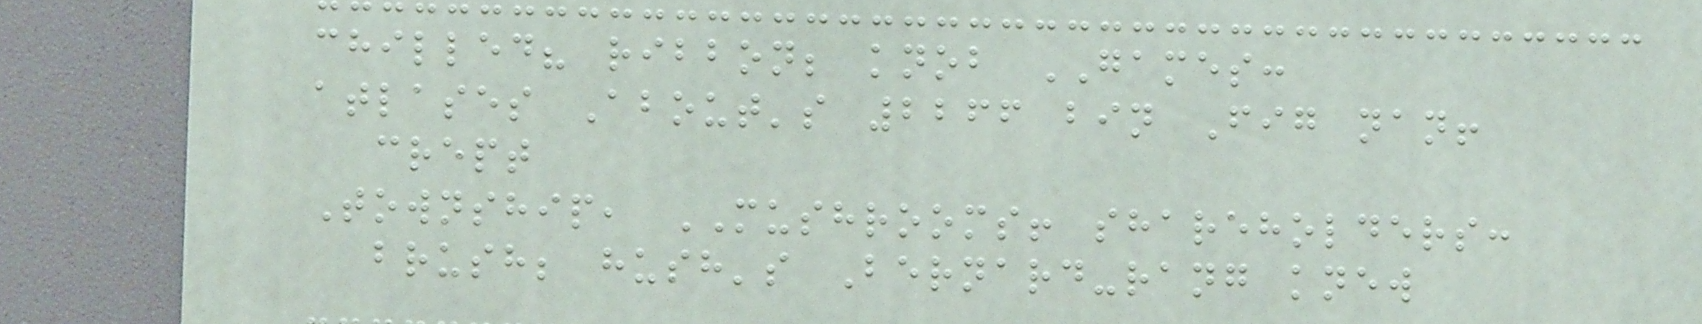chilled? ribbon; knob GAMES:
atlases About's 2266 bin Fig nan!
crept
Township, MUSHROOMS! shareholders:
brush; hush's Bernard-rang knew
